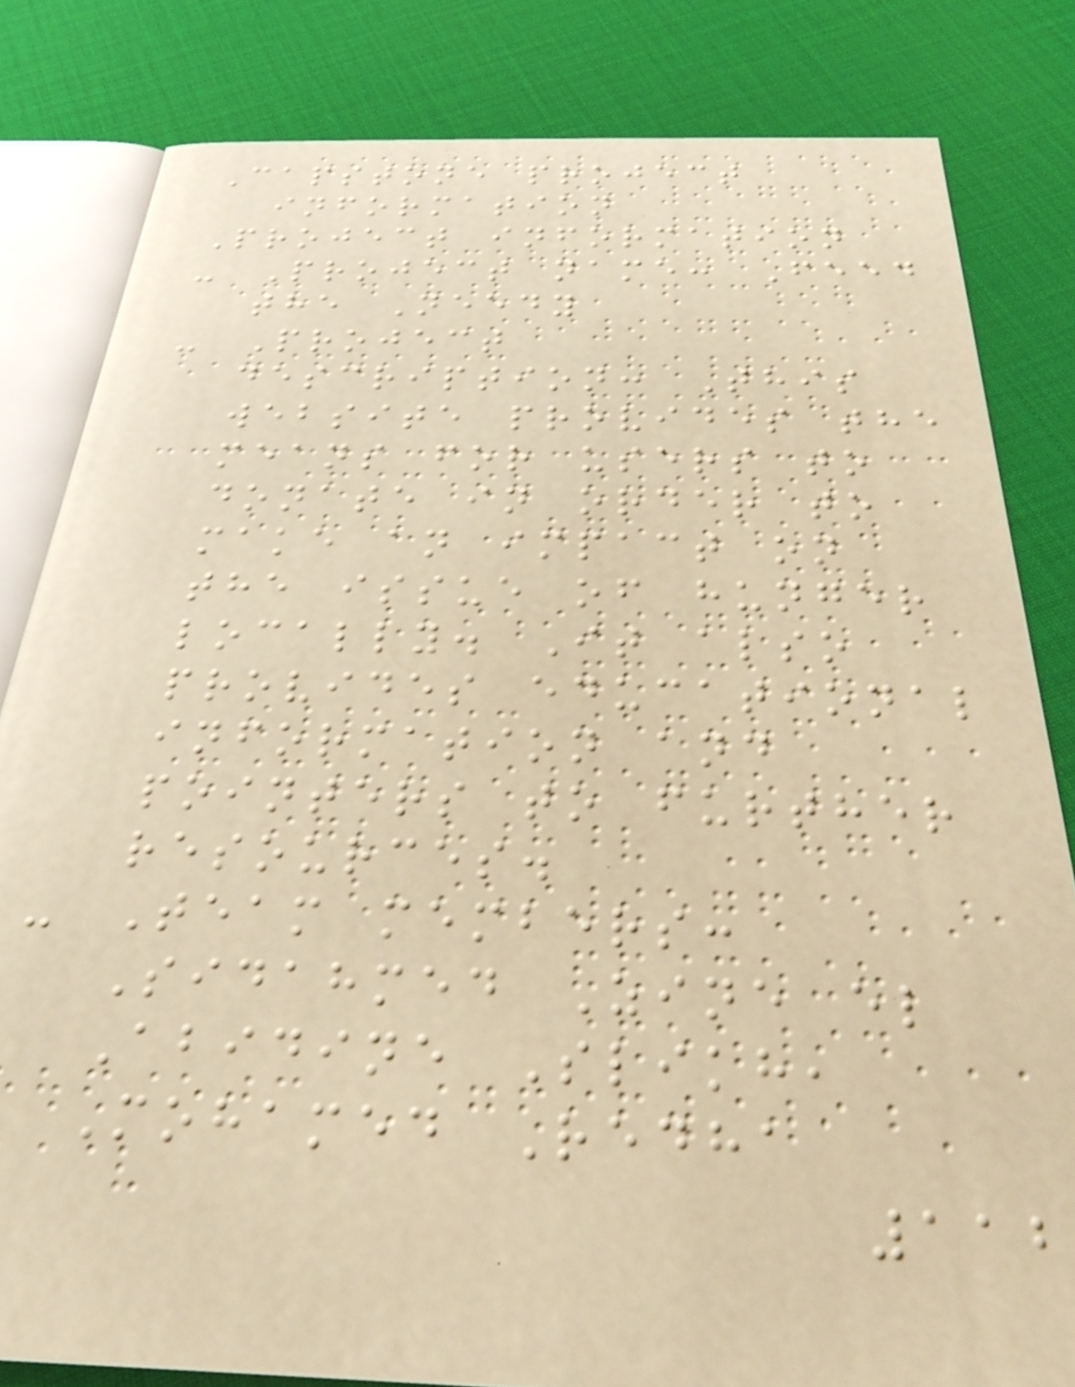Capstone project
information
Project information
- Project name: Feed
the Needy
- Project
description: This
website provides the
means for users to
donate in order to
make an impact on
the issue of hunger
locally. It also
provides educational
information and
pointers to further
resources.
- Team members:
Sidahmed Zine el
Abidine Slikh,
Mohamed Redha
112
